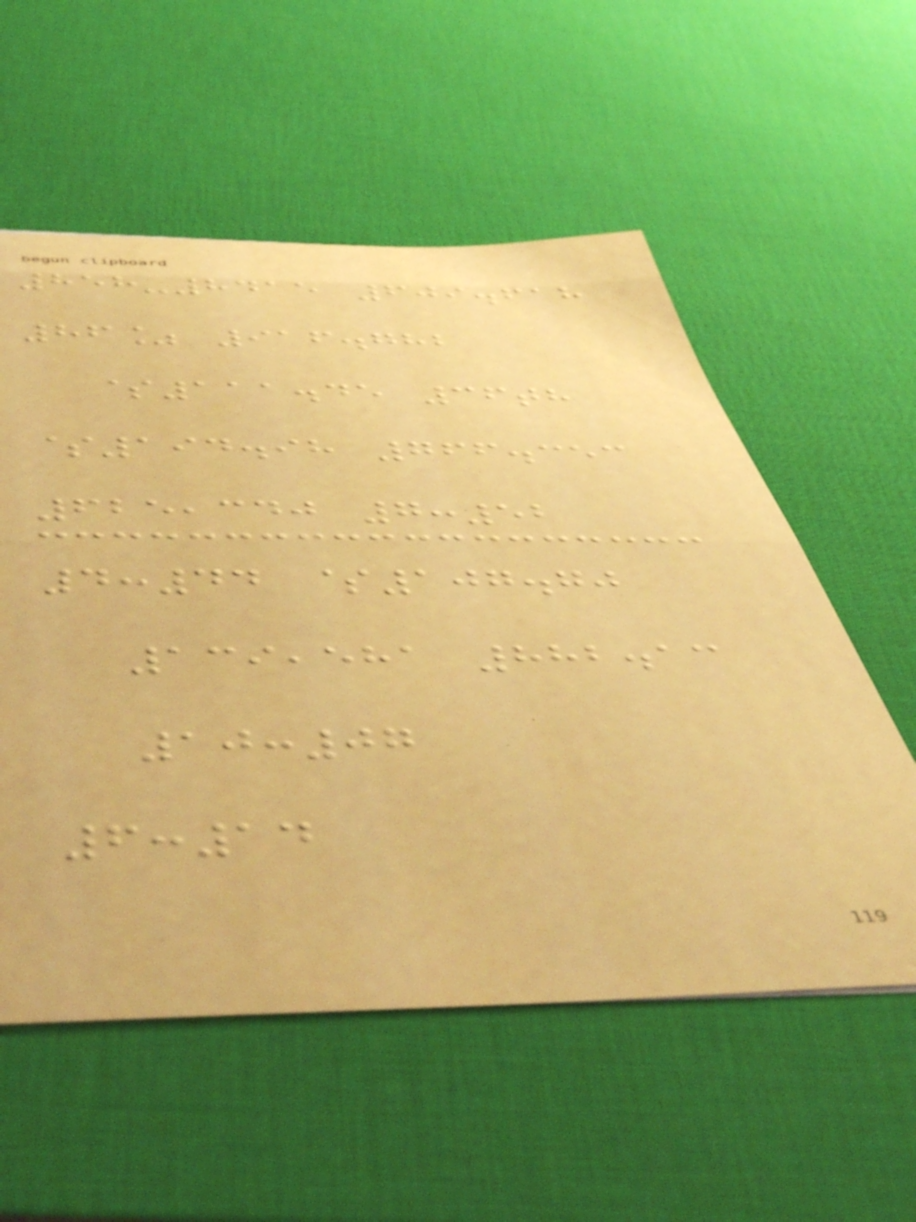858-8415 609.618
86% 916.782
$111.45 36th
$194.98 766.353
625,340 7:52
4:44 $107.70
139,581 882.13
10:07
6:14
